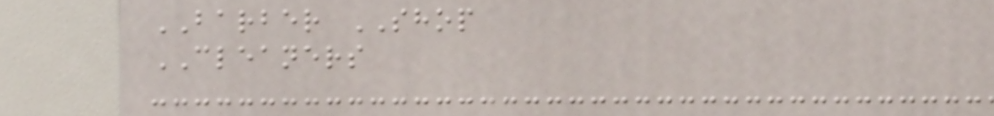BARBER SHOP
CLEANERS
